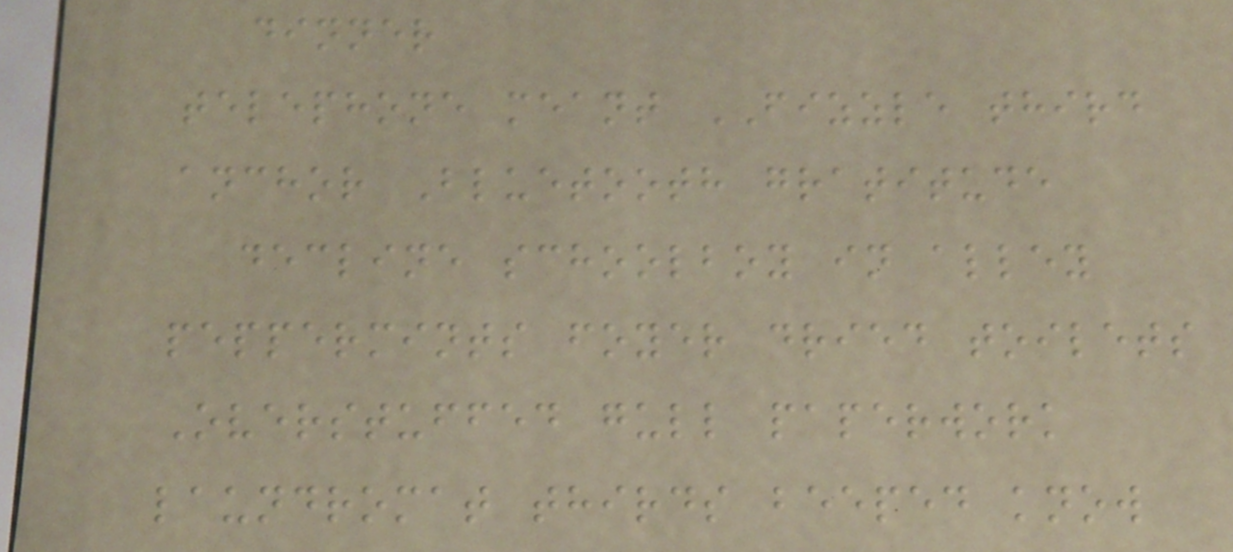dinner
telephone meant FIZZLE third
anchor Bluetooth gratitude
decline schoolboy in alley
peppermints foyer dried toilets
Overstuffed gull paperwork
laundromat thirds beeped know
